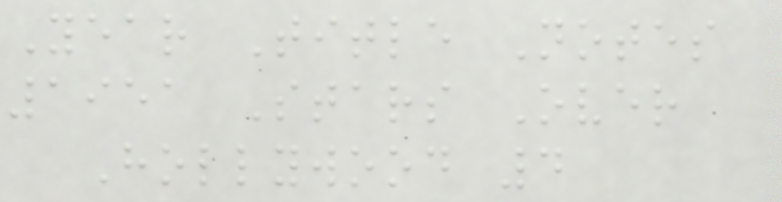Year Title Notes
1951 Stars Over
Hollywood 4
